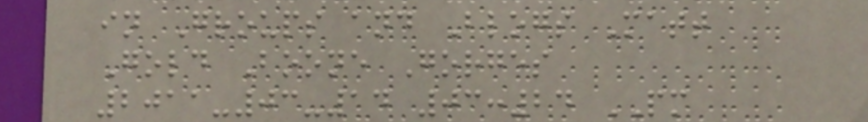in Groups and Blogs Matt
Gold Boone Gorges
2011-03-14 03:24 PM
